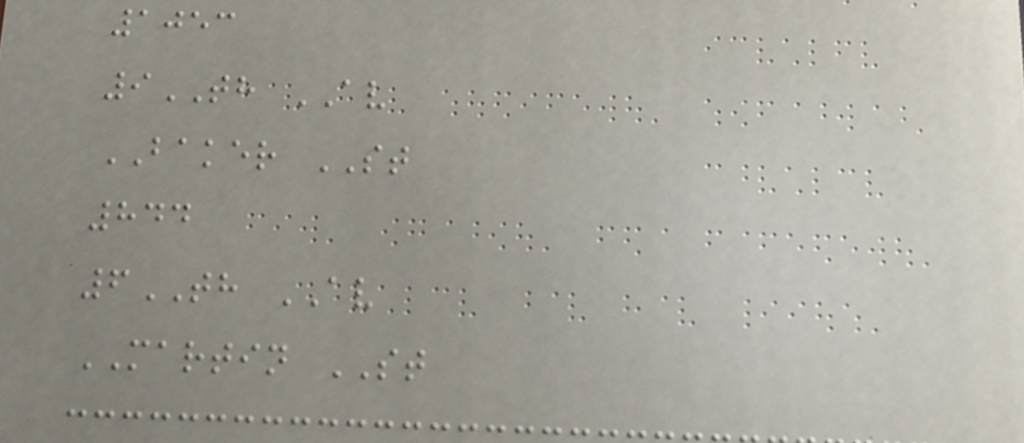1053
9TH AV
BAKER ST
844
6TH AV
MARTIN ST
